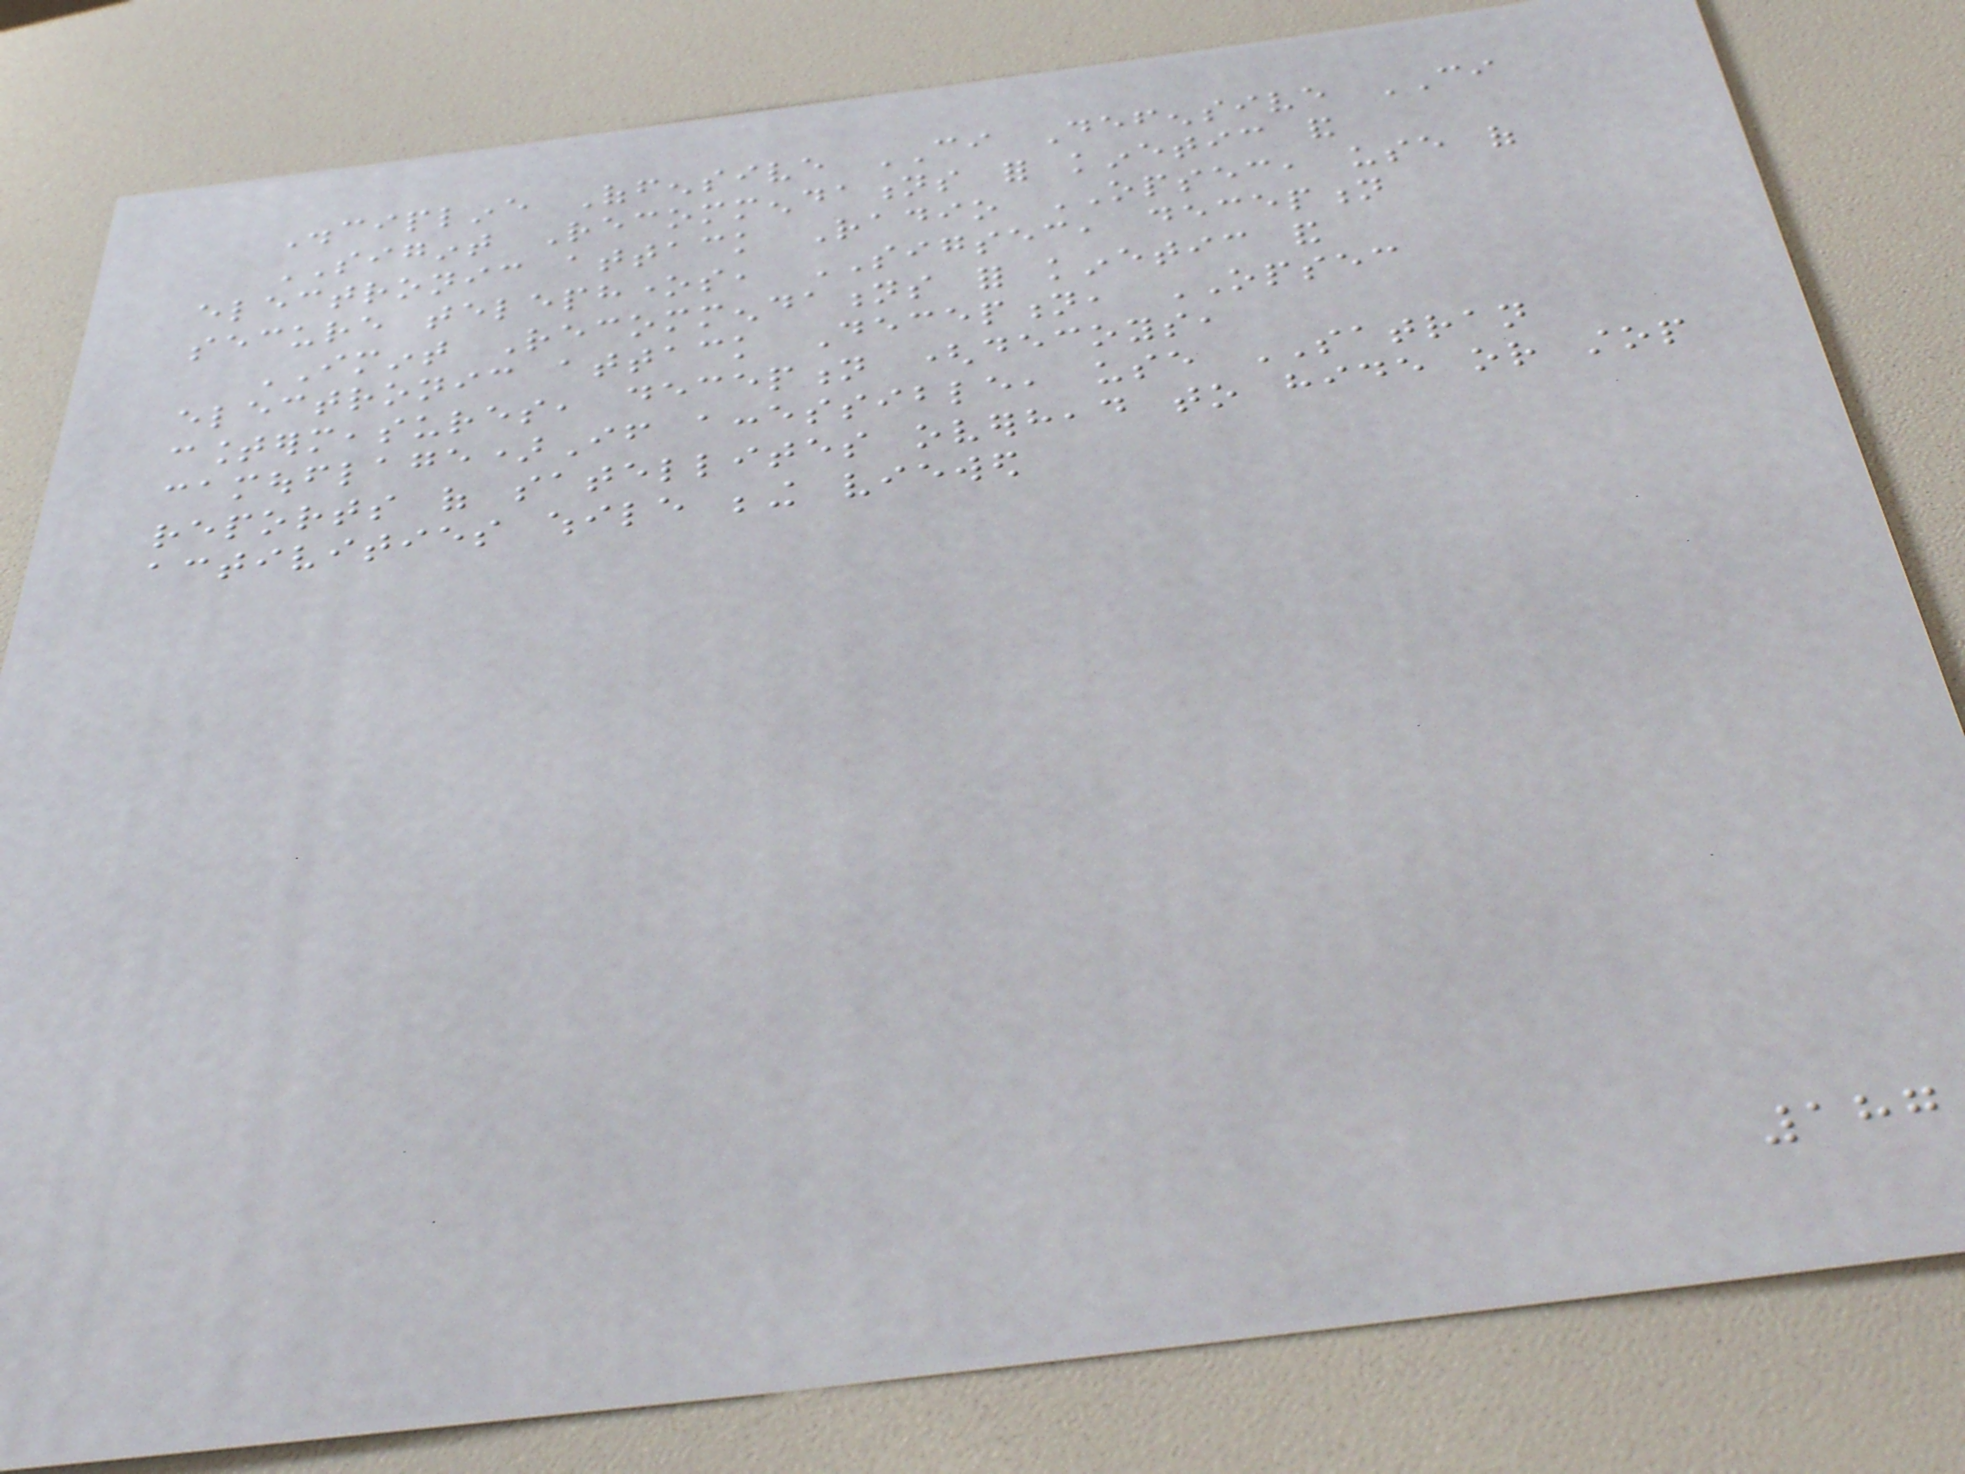Discipline Offensive CI Defensive CI
SIGINT Recommendations for kinetic and
electronic attack Radio OPSEC, use of
secure telephones, SIGSEC, deception
IMINT Recommendations for kinetic and
electronic attack Deception, OPSEC
countermeasures, deception (decoys,
camouflage)If accessible, use SATRAN
reports of satellites overhead to hide or stop
activities while being viewed
187
